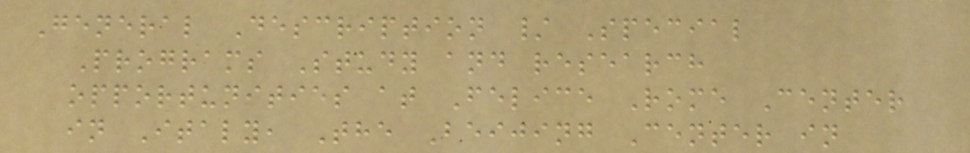General Description / Special
Programs Study and research
opportunities at Felice Rome Center
in Italy, The Beijing Center in
